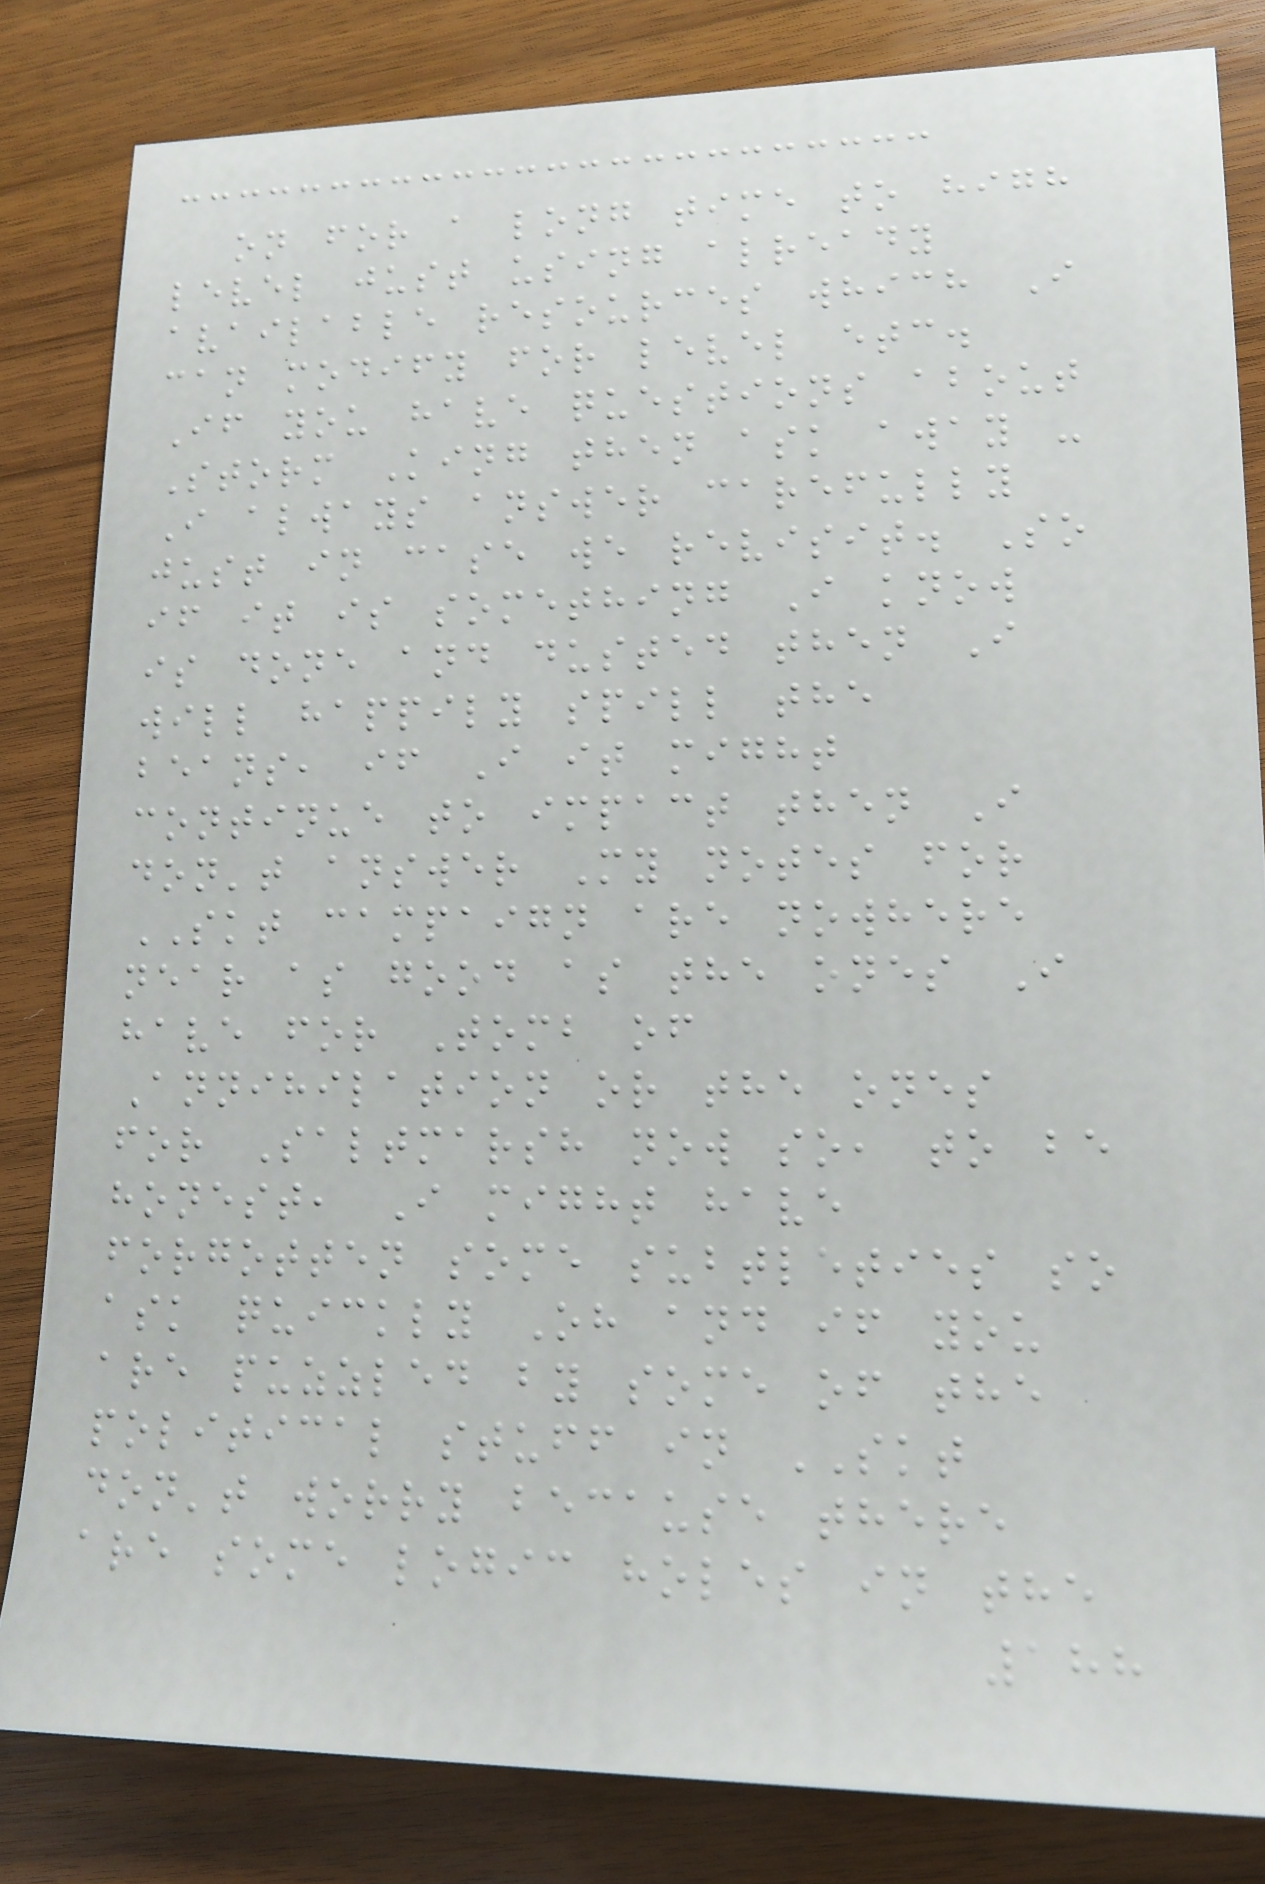on for a long time to high
level just using already
available resources which I
can modify for level etc.
If you have questions about
Storm King then ask away -
I always answer carefully
just in case we revisit. So
if it is something I know
is done and dusted then I
will happily spill the
beans, if I it might
continue to impact then I
don't answer My notes for
SKT campaign are nowhere
near as good as the ones I
have for Tomb of
Annihilation or the ones
for Saltmarsh now so, to be
honest, I might have
forgotten some subtleties so
ask quickly Oh and if you
are puzzled by some of the
political stuff in SKT
don't worry because there
are some logic holes in the
188
